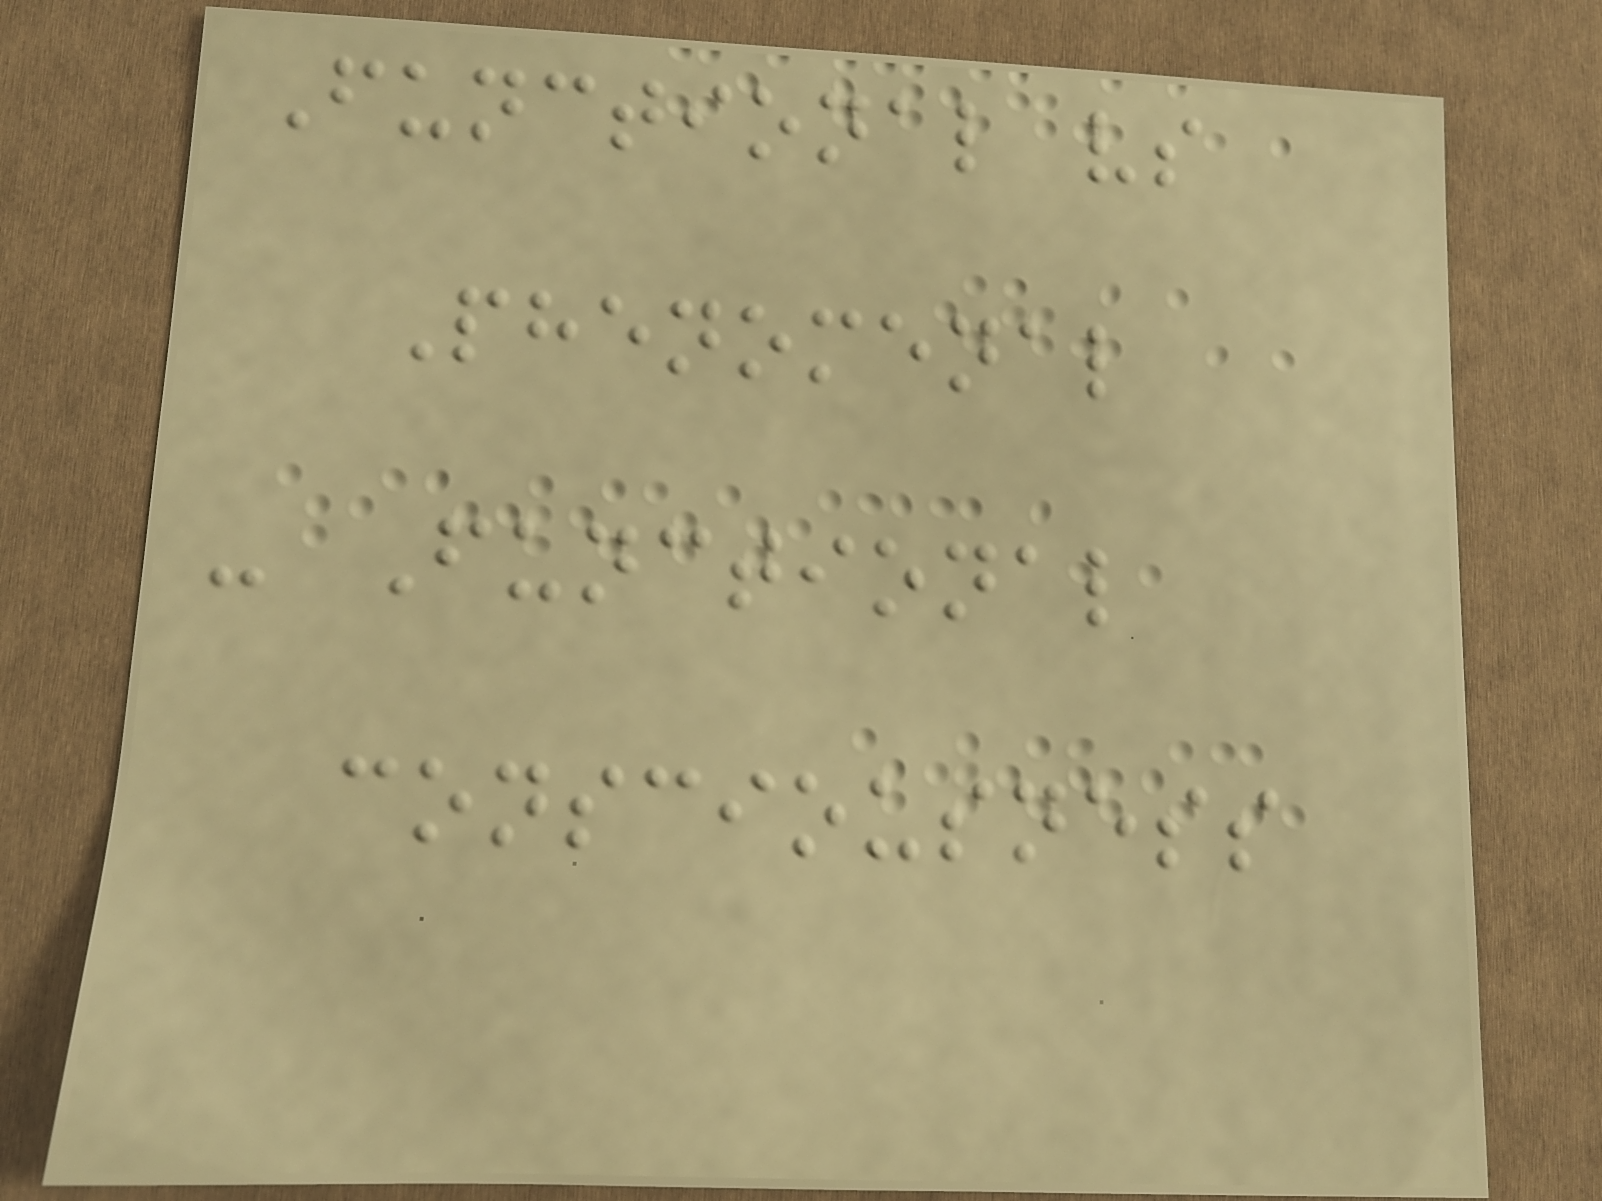Functional vs
Phenomenal
- Functional
consciousness
